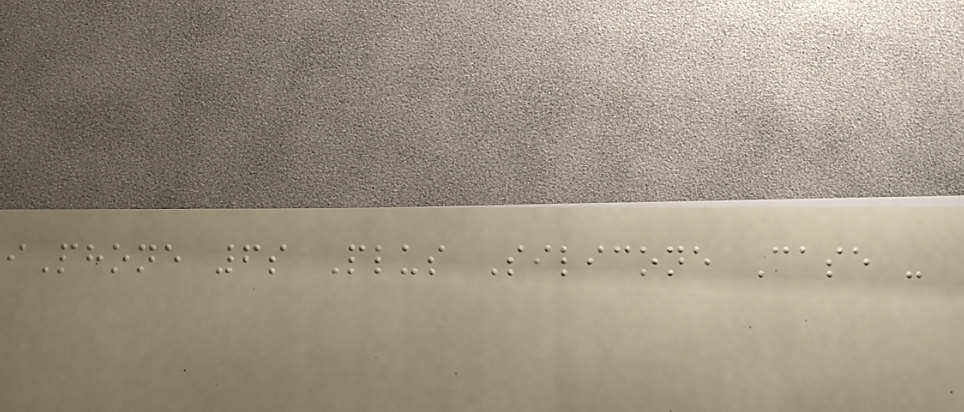iPhone 6s Plus Silicone Case -
